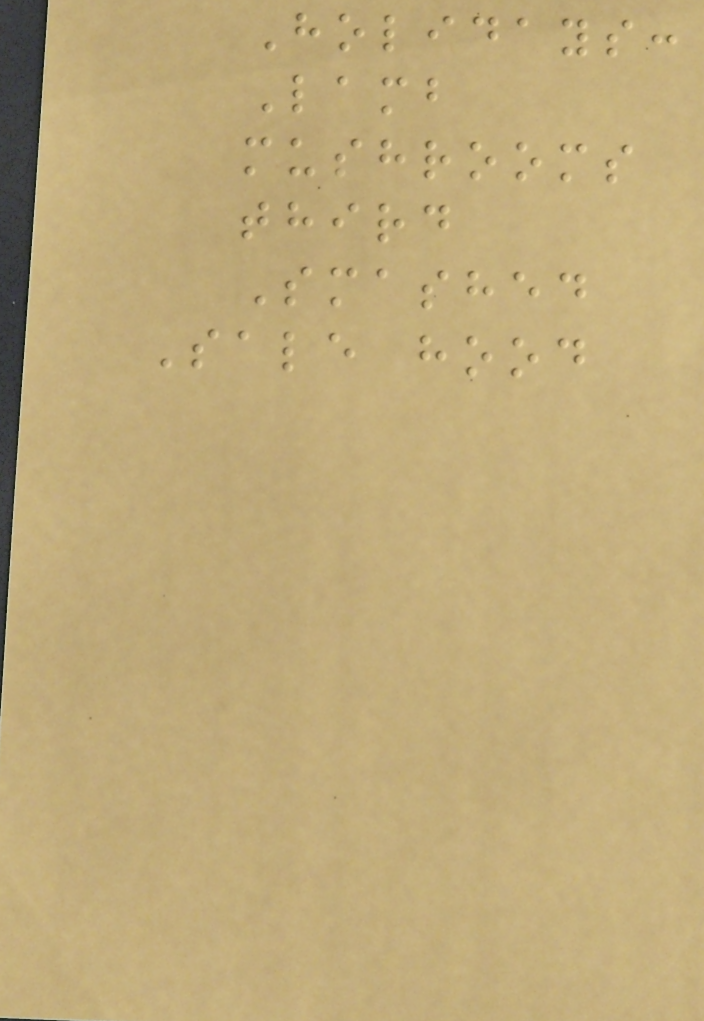Holidays:
Lamb
mushrooms
third
Smashed
Sale hood
